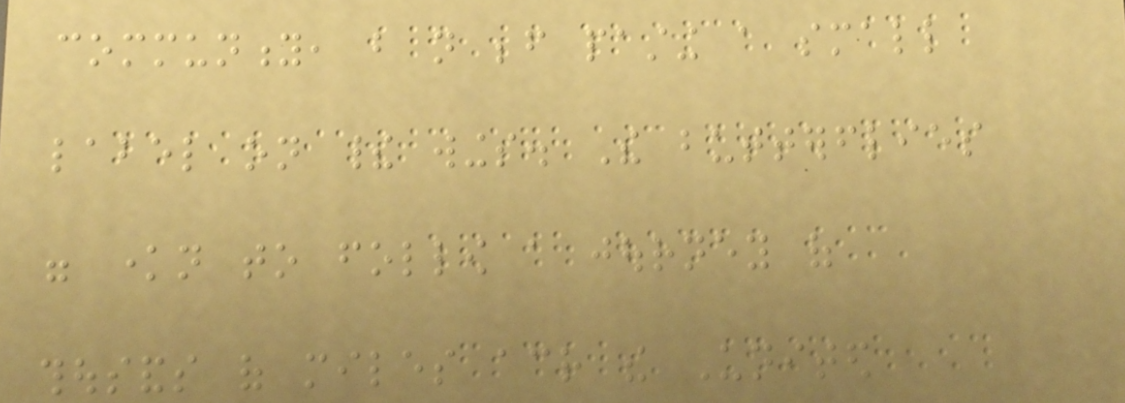community, but not before pasting a small
label on their wings. The butterflies
were known to follow a journey of
thousands of miles across the United
